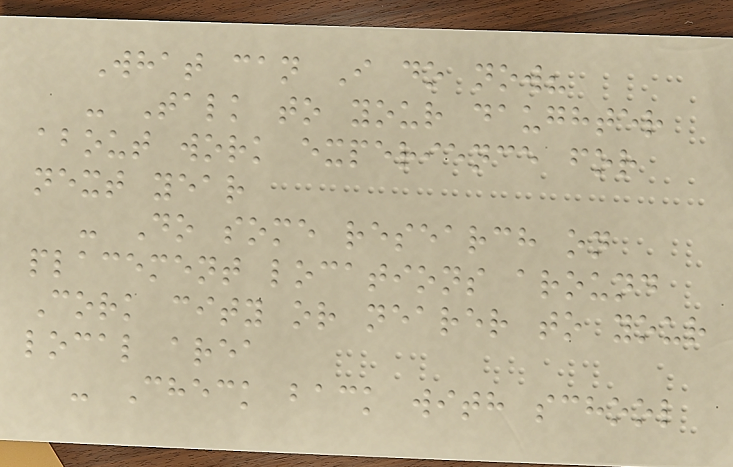What can I do now?
- Talk to your daughter
about work experience for
next year
- Do some research on
placement locations around
Cork city or nearer to your
local area
- Check back with school
